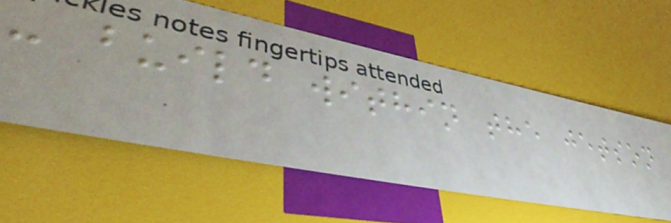- build within the jetson
